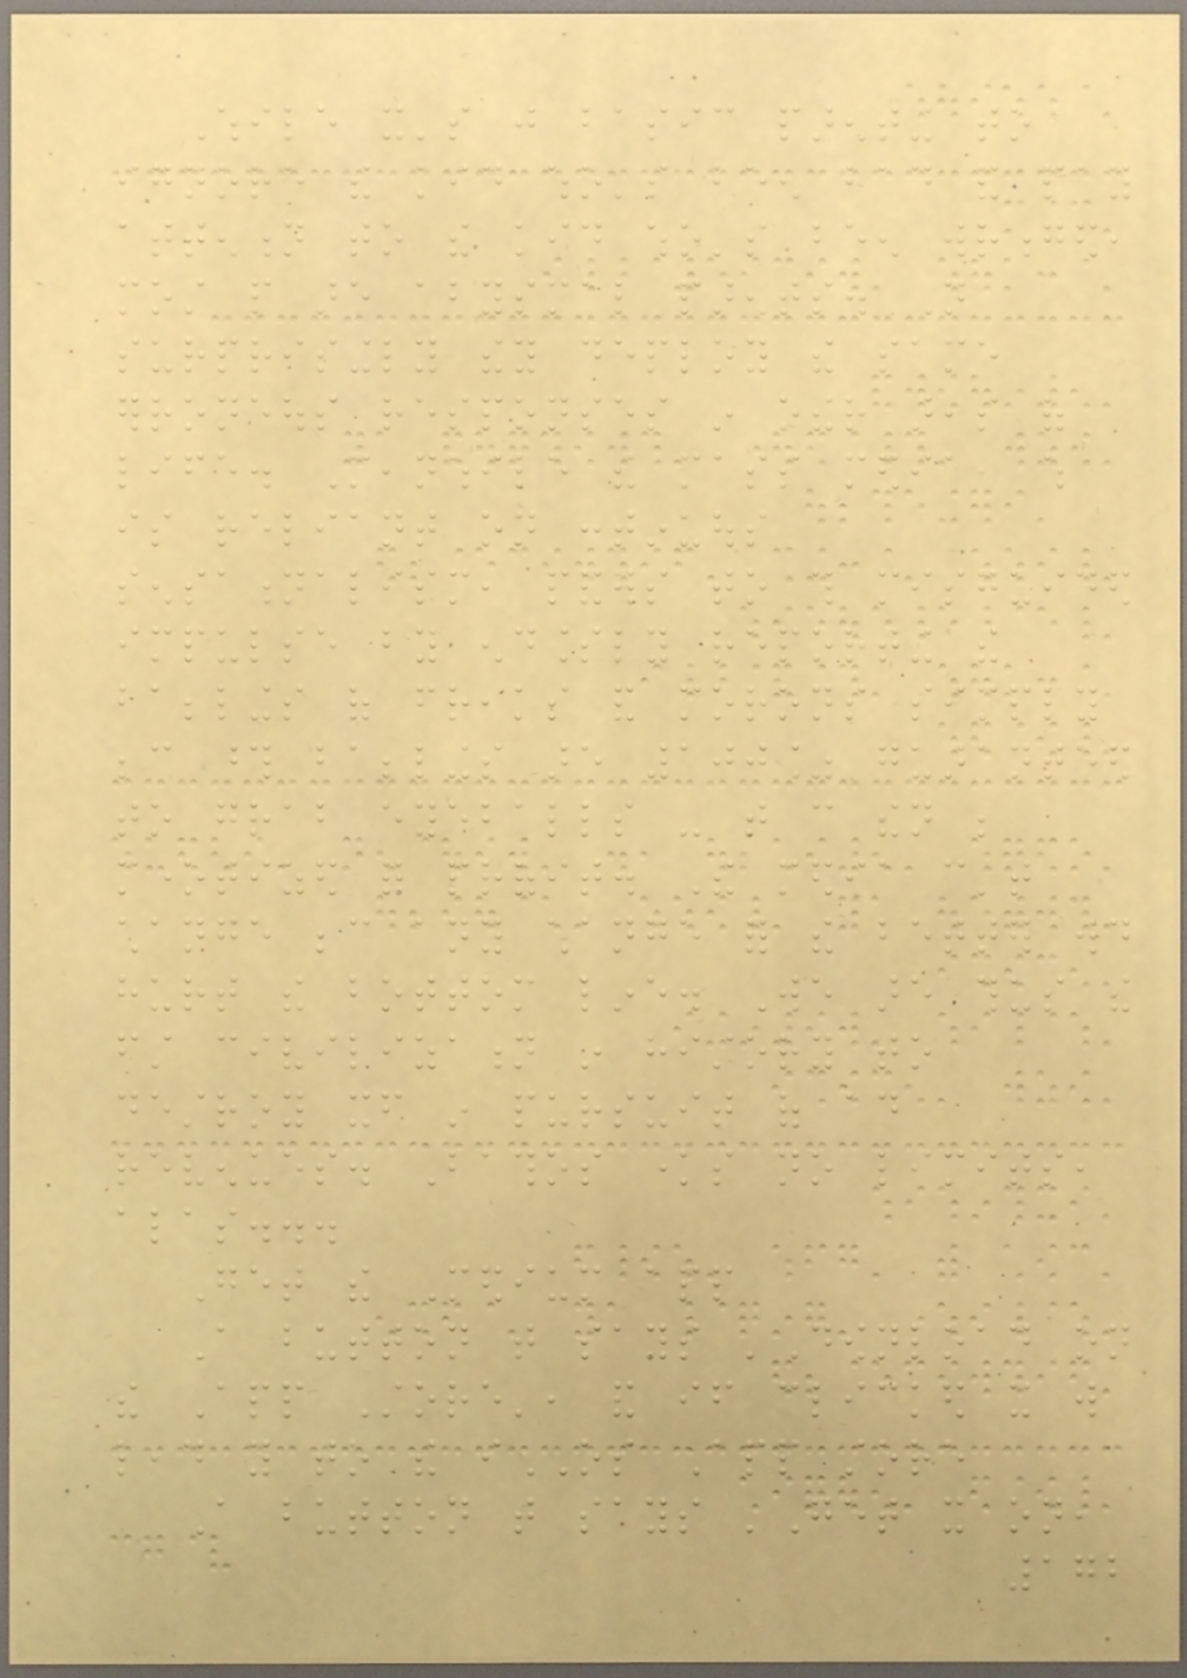While it's just basic parenting to
ignore the kid who's been bad and pay
attention to the kid who's been wronged,
most people are abysmal parents. Not
surprisingly they deploy the same
erroneous responses in other areas of
life. Meanwhile the mass media, which
is reliant on continuous
sensationalism, panders to this misguided
impulse by endlessly reporting the
babblings of freaks and morons simply
because those babblings are 100% guaranteed
to grab eyeballs - that can then be
monetized for profit. The media can't
change because any change for the better would
hurt the bottom line. We are thus the
first civilization in history to
destroy itself in pursuit of ad
revenues. Bathos knows no limits,
alas...
Get the Medium app
A button that says 'Download on
the App Store', and if clicked it will
lead you to the iOS App store
A button that says 'Get it on,
172
